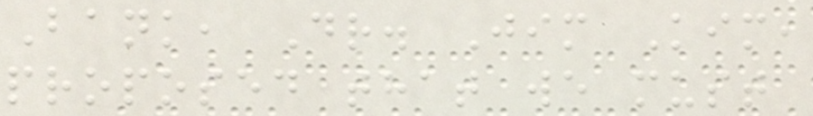Bank, Dr. Jim Kim,
proposed that we must
